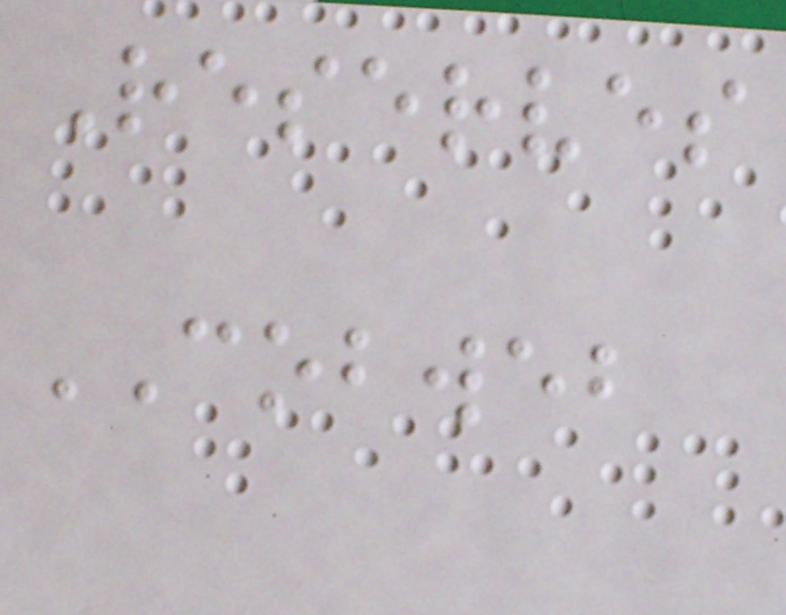Reserves
COBWEB
